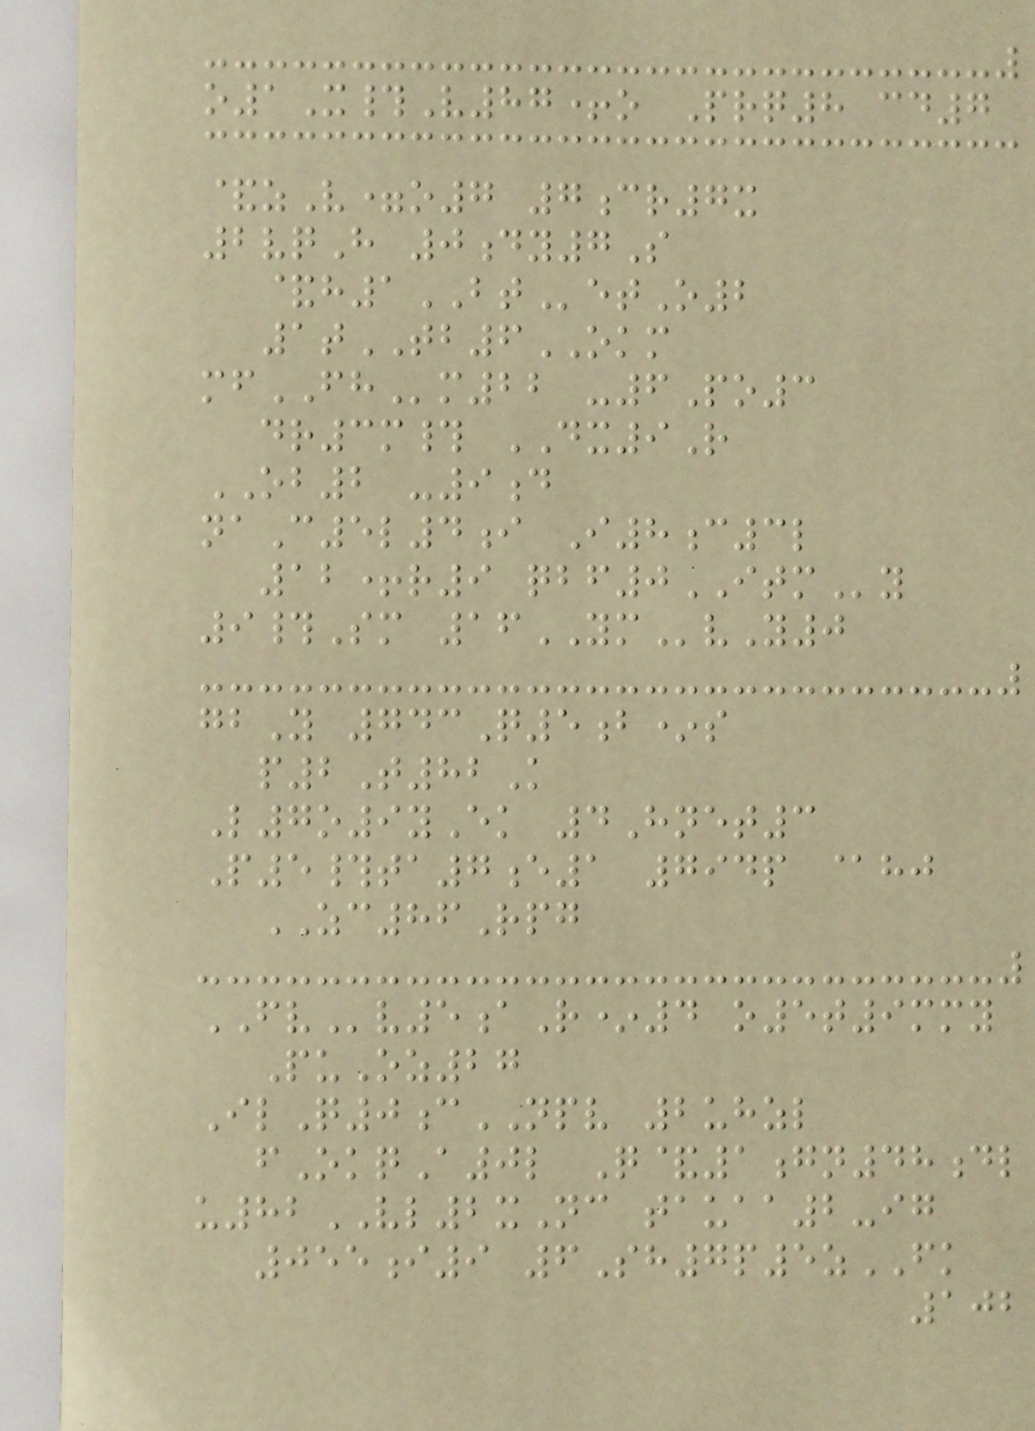o1X#V87+o Prq8 cd7
&zV=o7 7cr7x
2vqH 0dy7S
&h1BTetO2
1tTB6OKM
mfFHm22 -6Po3
dr3m# DX9R
OB2 -9d
naC5l4i I8c3l
12+r9 qbf0ITMy
9#Sm 16YMvY0
gbY 743Q5b*s
p2T82K
L7o9yEk 4Hnet3
P5#ta7e1 794p @hj
ZC86Rpg
FVv5aR*4 o5t9mmy
PuOz27
IlQ0cNPV 2uhzl
fOkqA0l Q&1gn48dl
u82VL2xNc tauaa2-ig
055i9 6Sh7p5zFK
102
